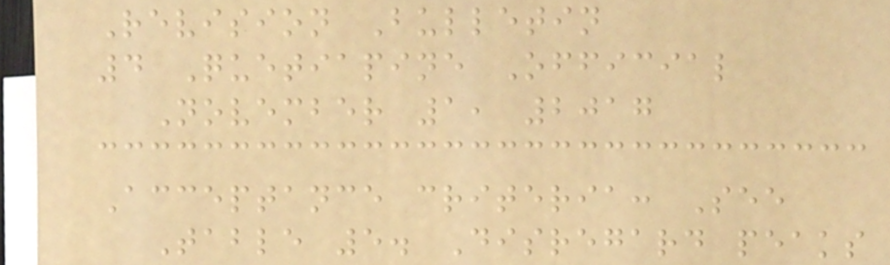Revision Bulletin
4 Quetiapine Official
November 1, 2017
Acceptance criteria: See
Table 5. Disregard peaks
